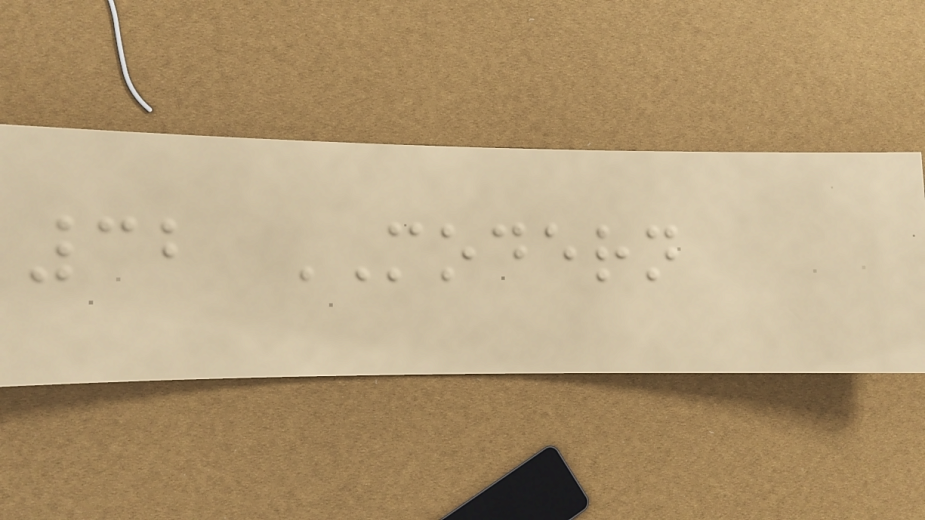32 MODERN
